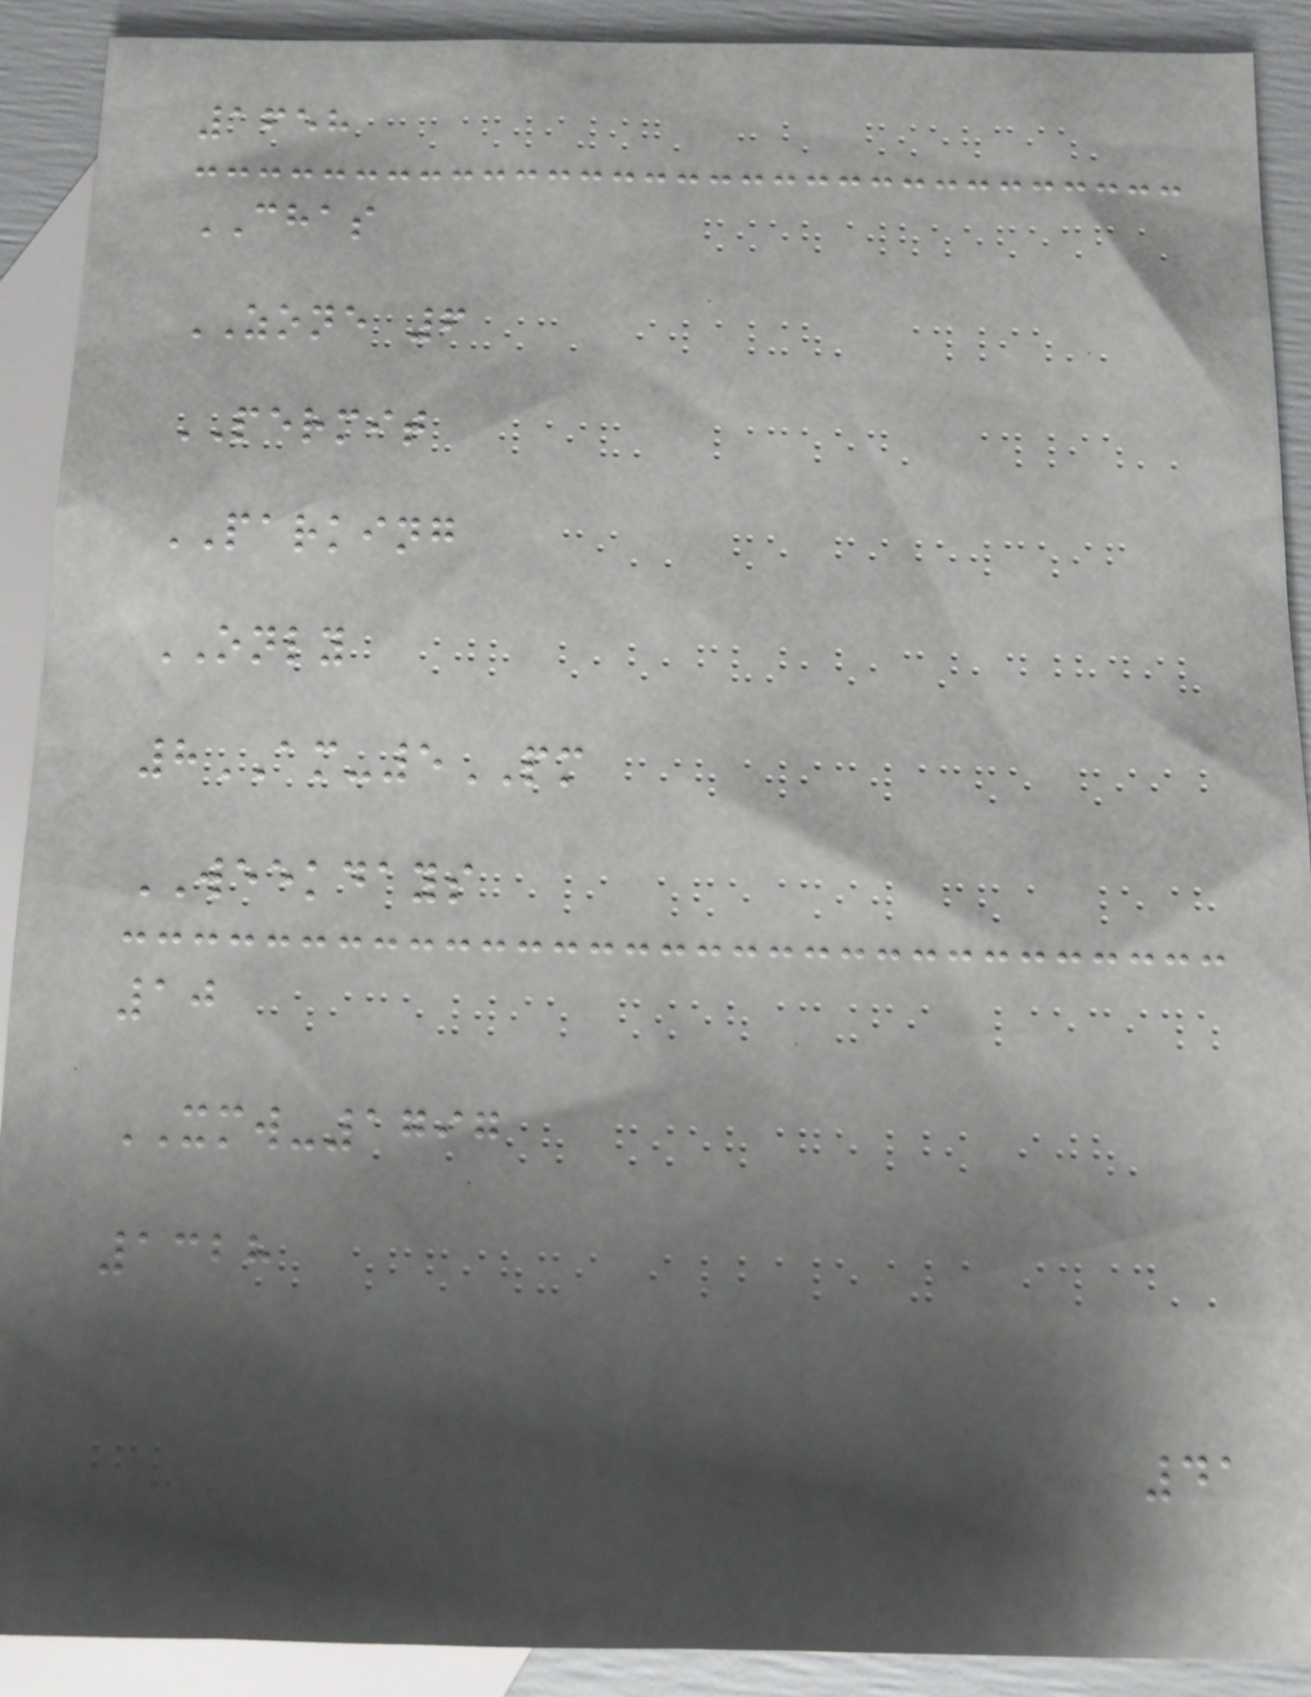1658
CHAS
ZONE 6
PERMIT
PARKING
ONLY
8AM-5PM
WEEKDAYS
10
XMW-1797
1328
41
